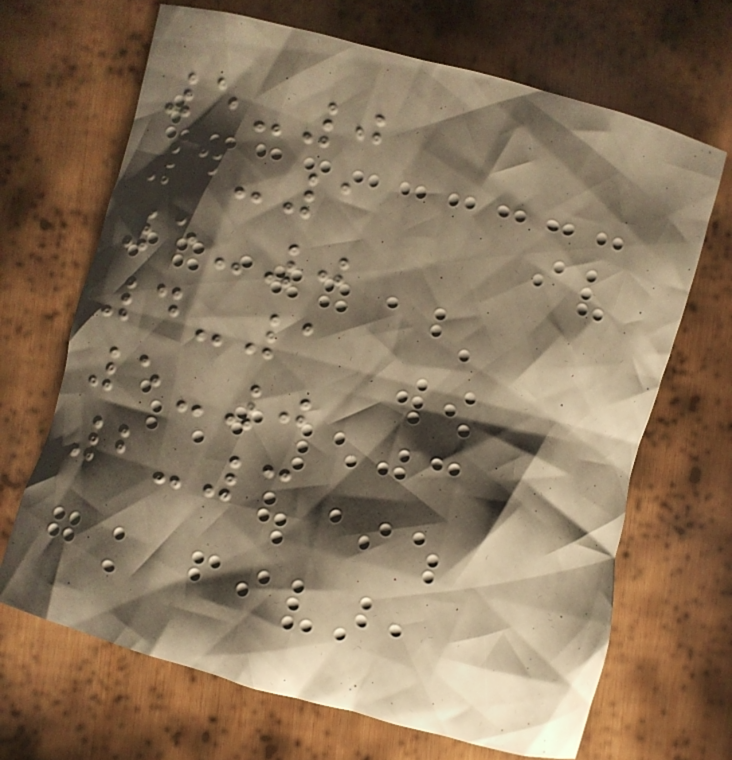5-0
4-1
5-0
4-1
5-0
2-3
